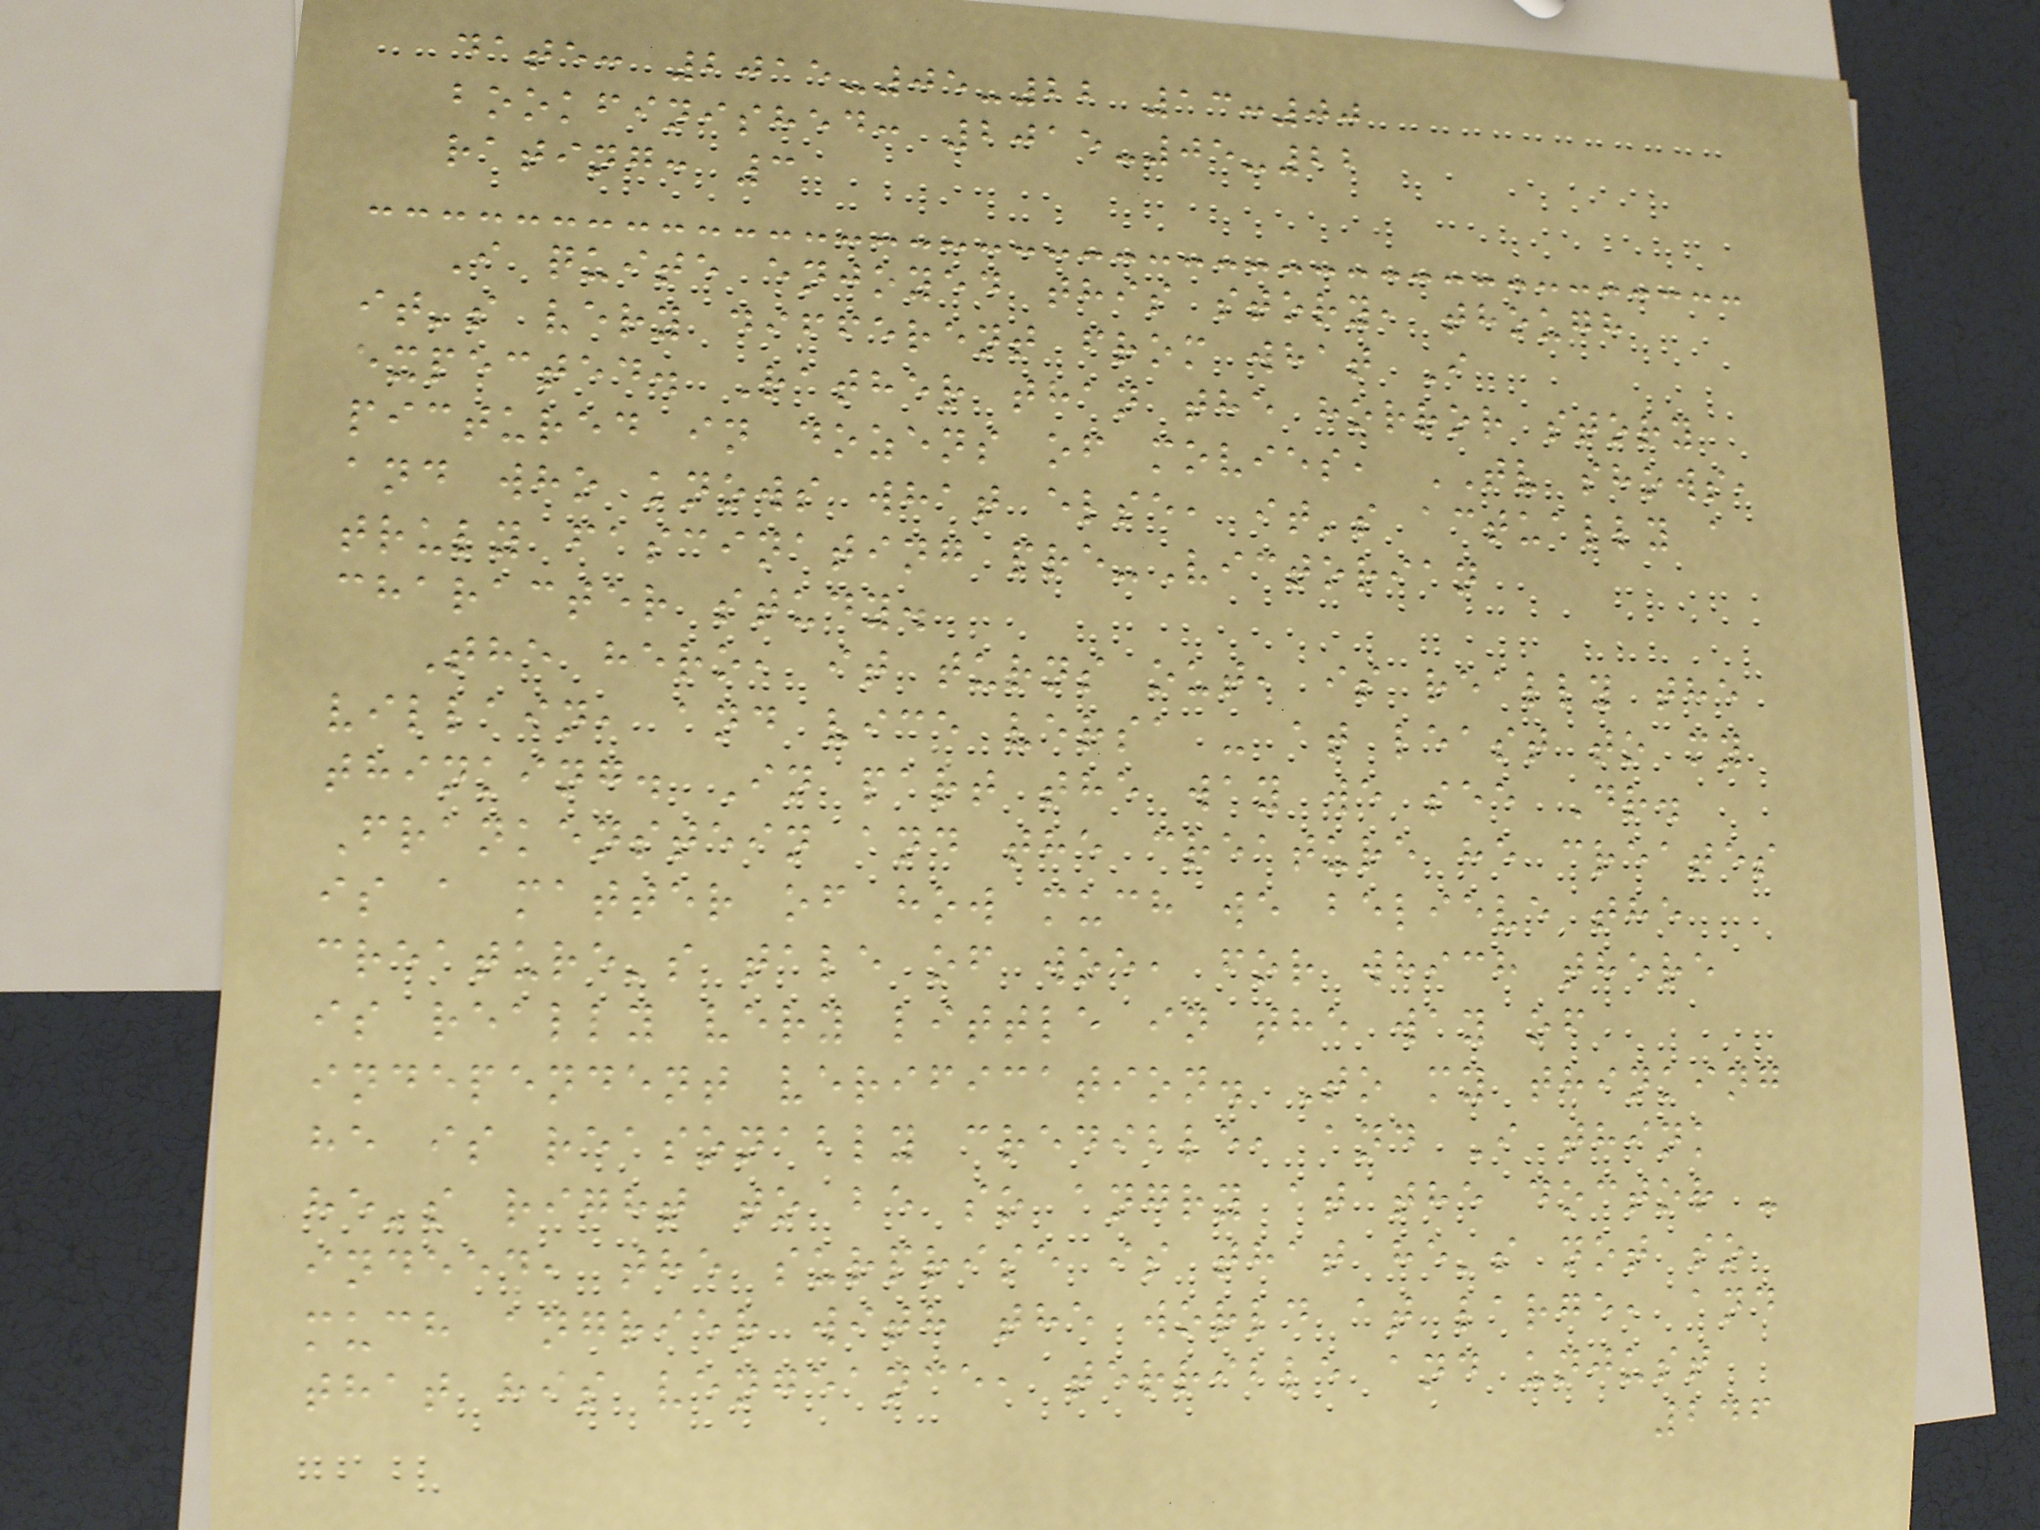date: 2015-05-22 13:00
bookfinished: 2015-05-22
rating: 3
I quite enjoyed this story, though
it's very different from what I
expected. Rather than the horror story
pictured in dozens of movies, TV shows,
and who knows what else, it's actually a
truly fascinating pre-Victorian
character study.
The hero, it turns out, is really the
villain, and vice versa - at least to my
thinking. In part the way we see Dr.
Frankenstein and the creature he creates
is a matter of how much we believe the
creature's tale of woe, for which there
is really very little in the way of
independent verification. To my thinking
he is reasonably credible, and I think
he's right to be so angry at the doctor -
indeed, the surprise is that he's not so
much angrier with the world at large, and
that his vengeance, terrible and unjust
246
